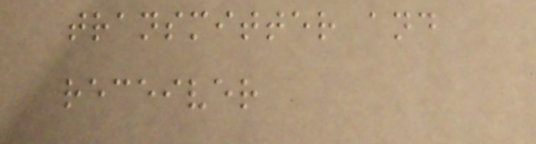transmitter and
receiver
